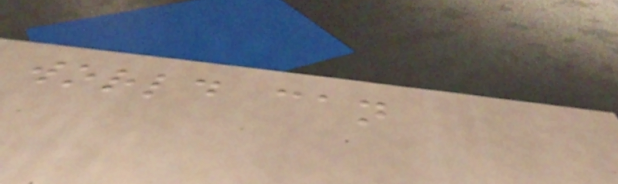world can
